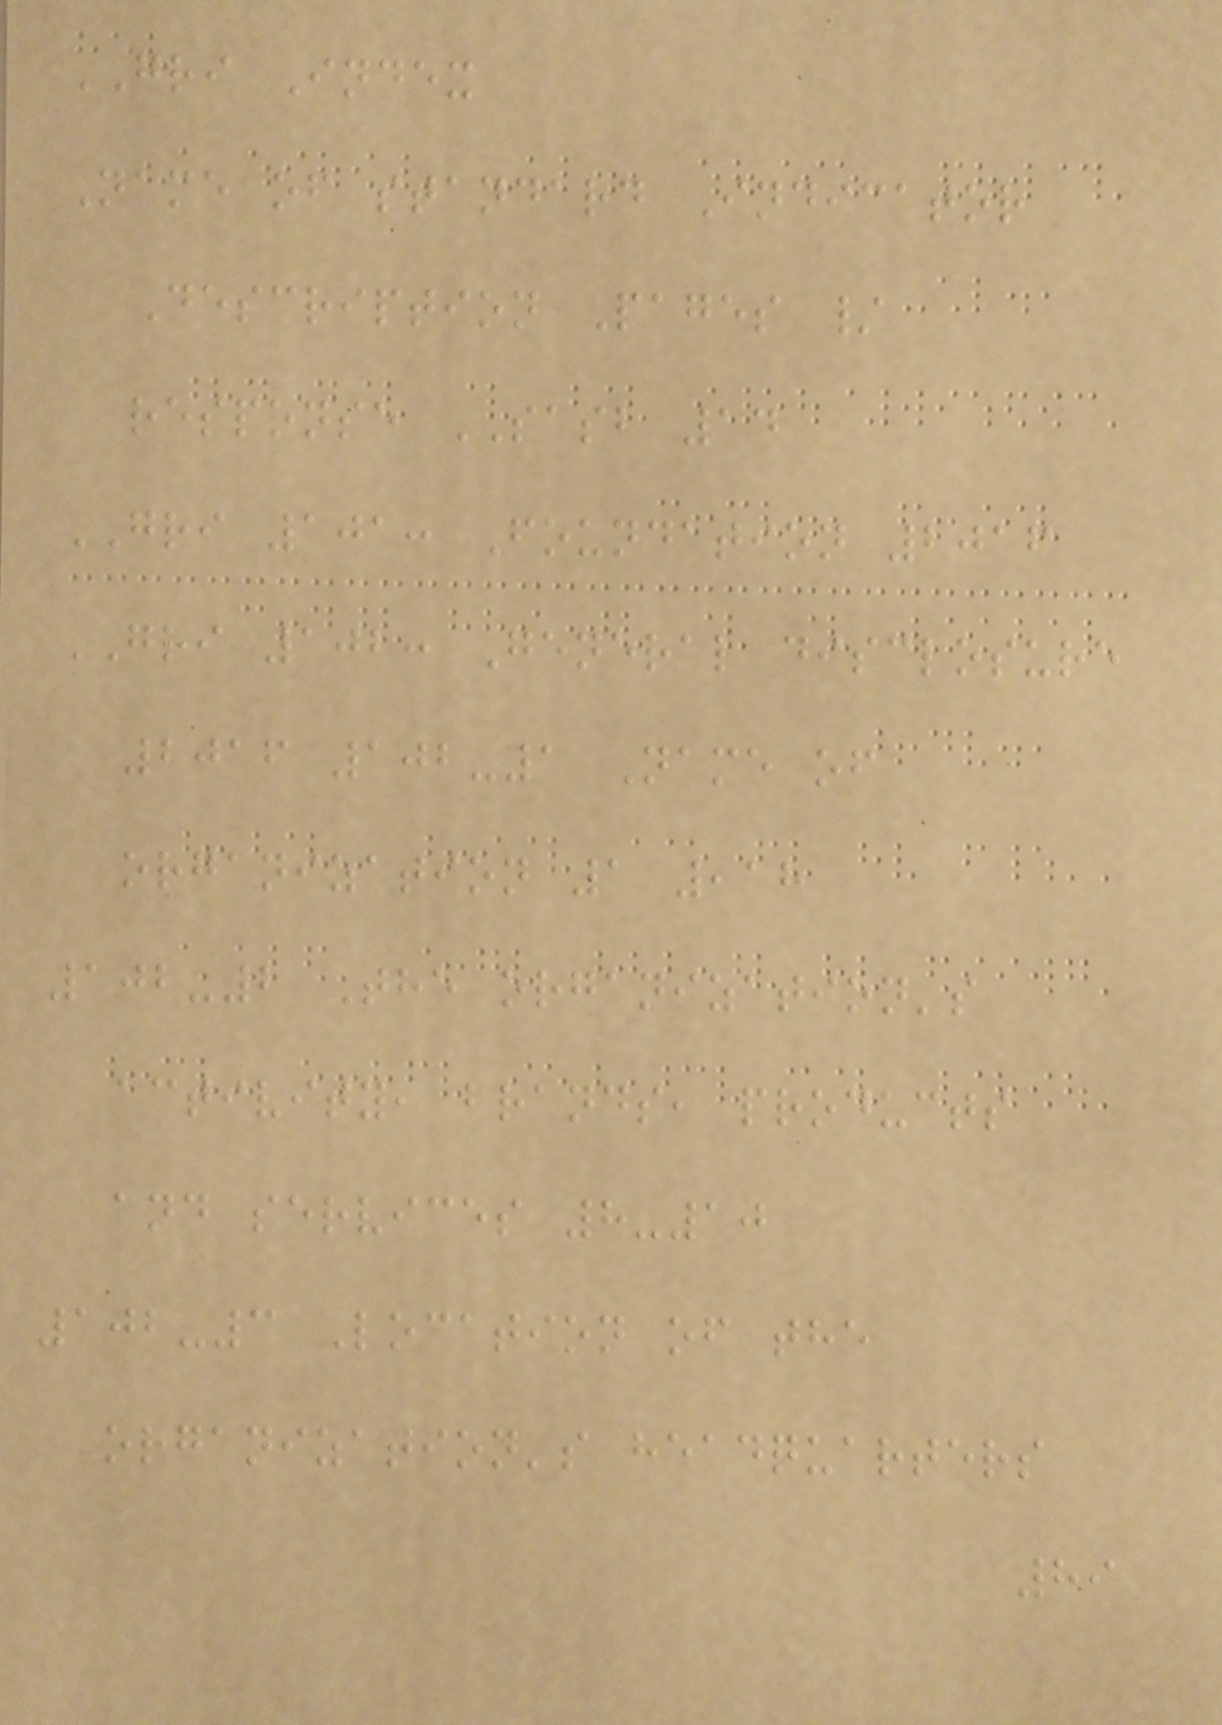GRI Index
Name of standard Indicator
Description Pages /
response SASB 14
GRI 101: Foundation 2016
GRI 102: General disclosure
2016 102-1 Name of
organization 1 ,18
102-2 The organization's
activity, brands, products
and services 8-10
102-3 Location of the
organization's headquarters
89
